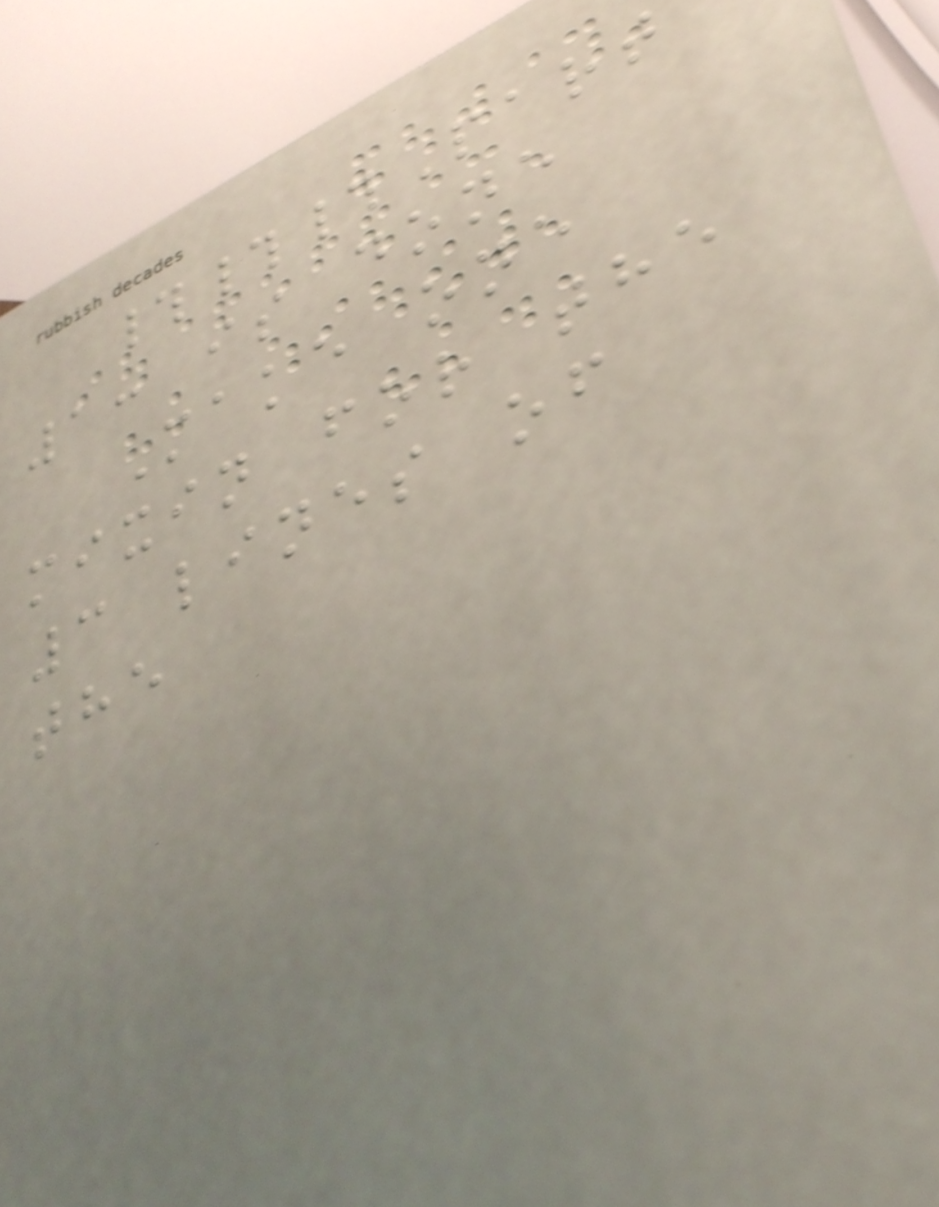###Part
1: is done
Make one
mixin for the
3 lines of
the
